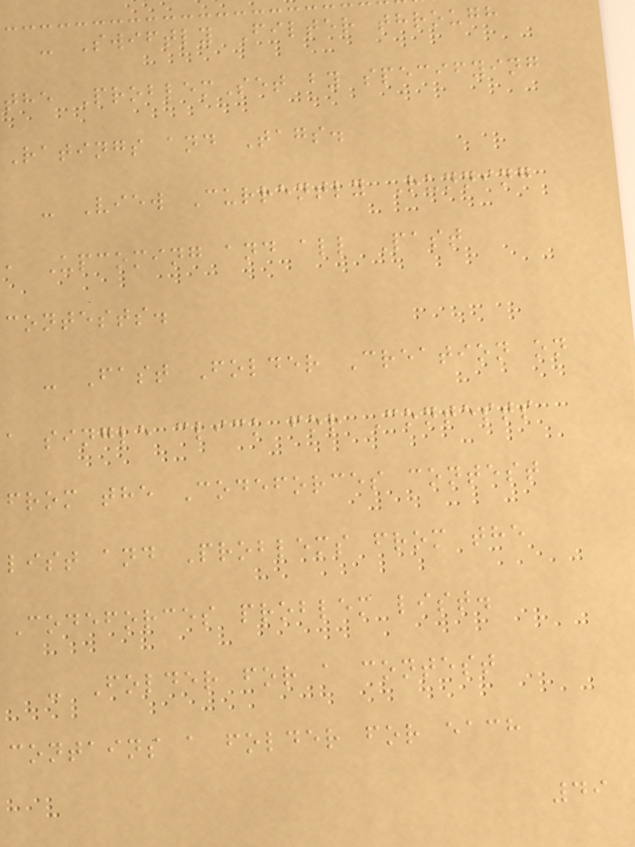- Swiftly Filter through
the ProblemSet by specifying
Ratings and Tags.
- View Currently Running
, Upcoming and all Past
contests.
- Fast Folder Creation on
a single click for Contests
from the Codeforces contest
list and Problems from the
Codeforces problem list.
- Folder for a contest
contains a folder for each
49
